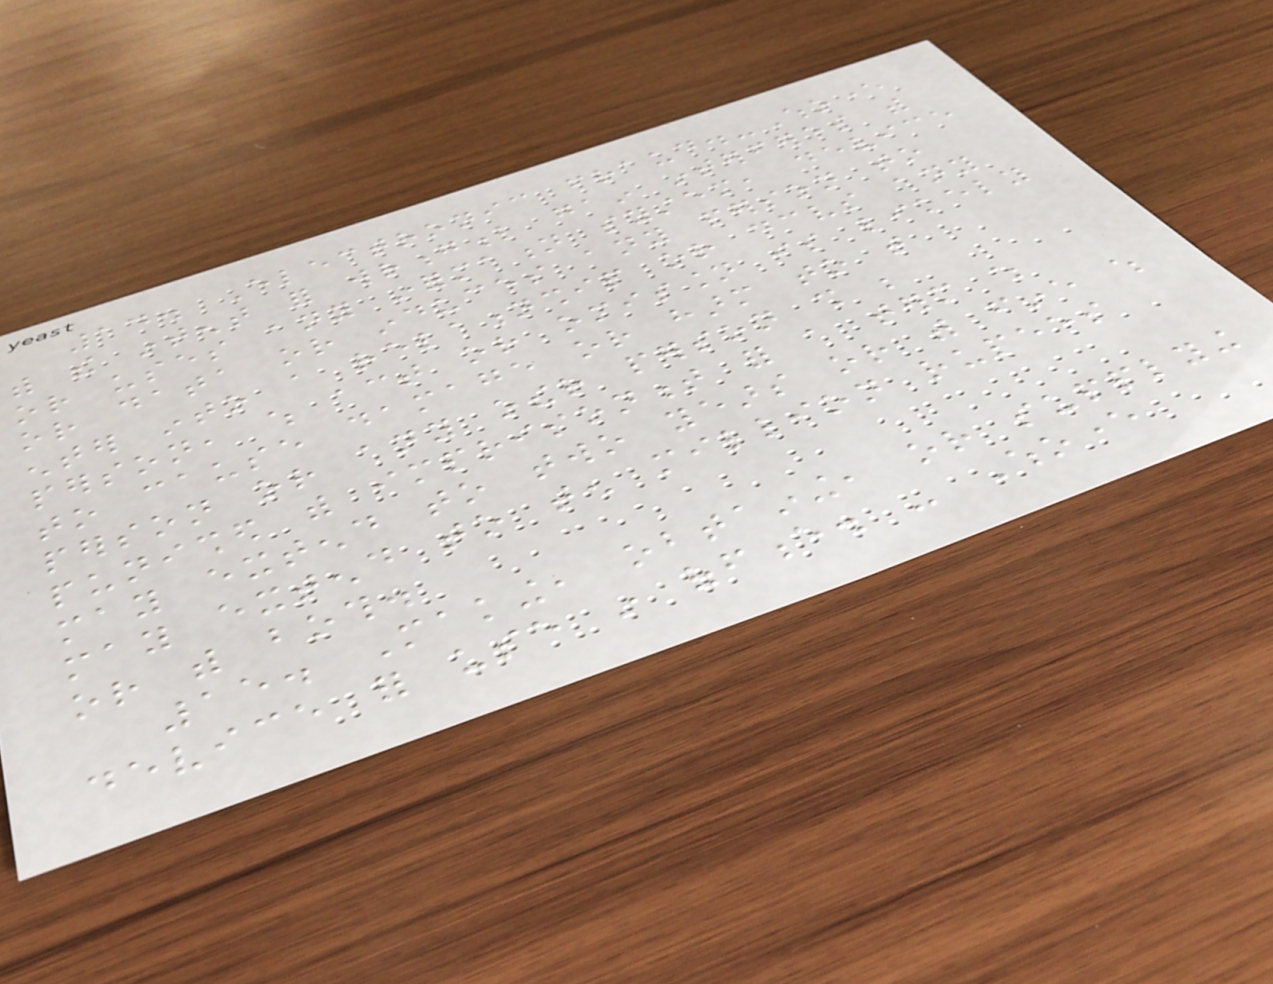14. Electronic fraud.-Whoever
with the intent for wrongful gain interferes with
or uses any information system, device
or data or induces any person to
enter into a relationship or deceives any
person, which act or omission is likely
to cause damage or harm to that
person or any other person shall be
punished with imprisonment for a term which
may extend to two years or with fine which
may extend to ten million rupees
or with both.
15. Making, obtaining, or supplying
device for use in offence. - Whoever
